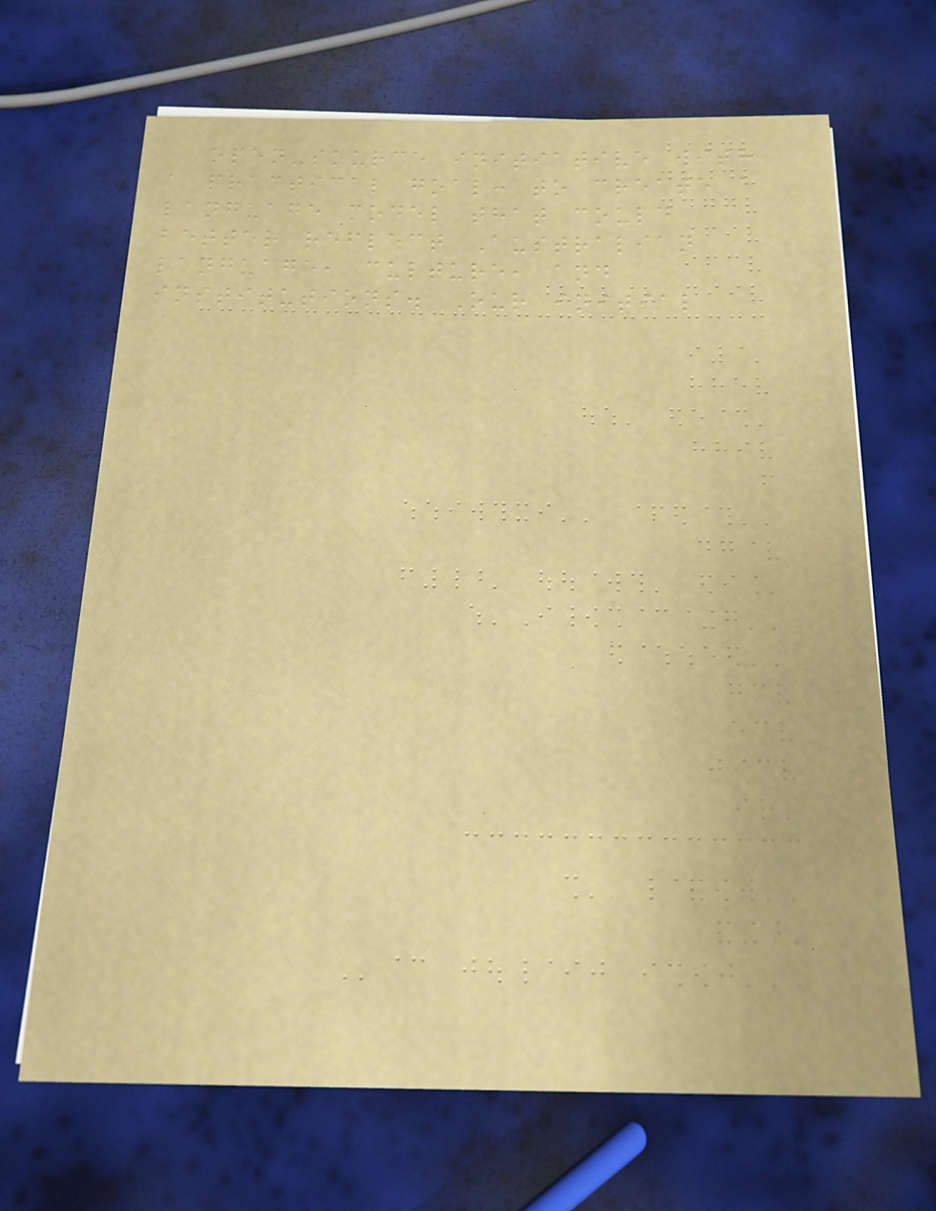open-source initiative with
a practical goal: to create a
language model that could
better reflect Australian
language, culture, and
institutions. Our initial
